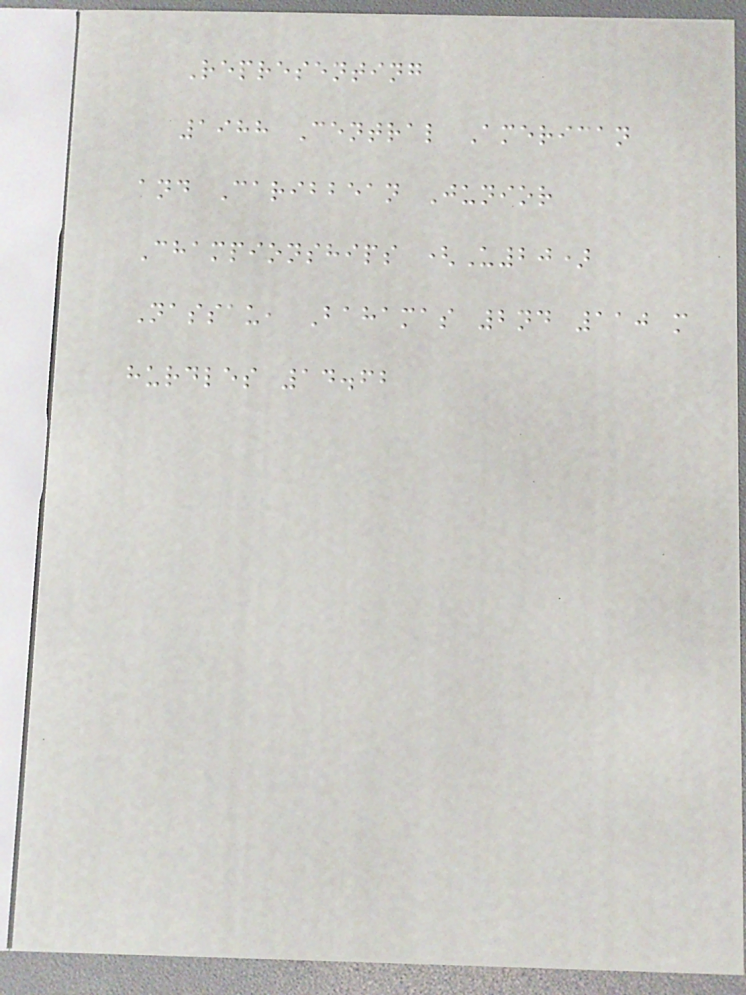Representing
1988 Central American
and Caribbean Junior
Championships (U20)
Nassau, Bahamas 2nd 110 m
hurdles 14.62
